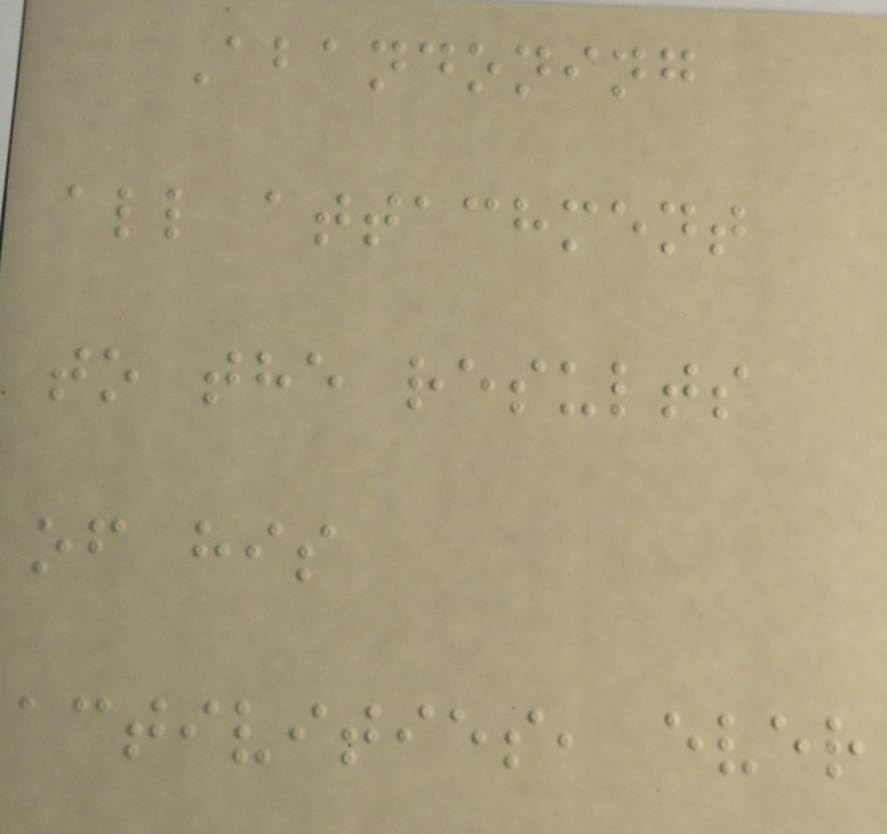Abandoning
all attachment
to the results
of his
activities, ever
